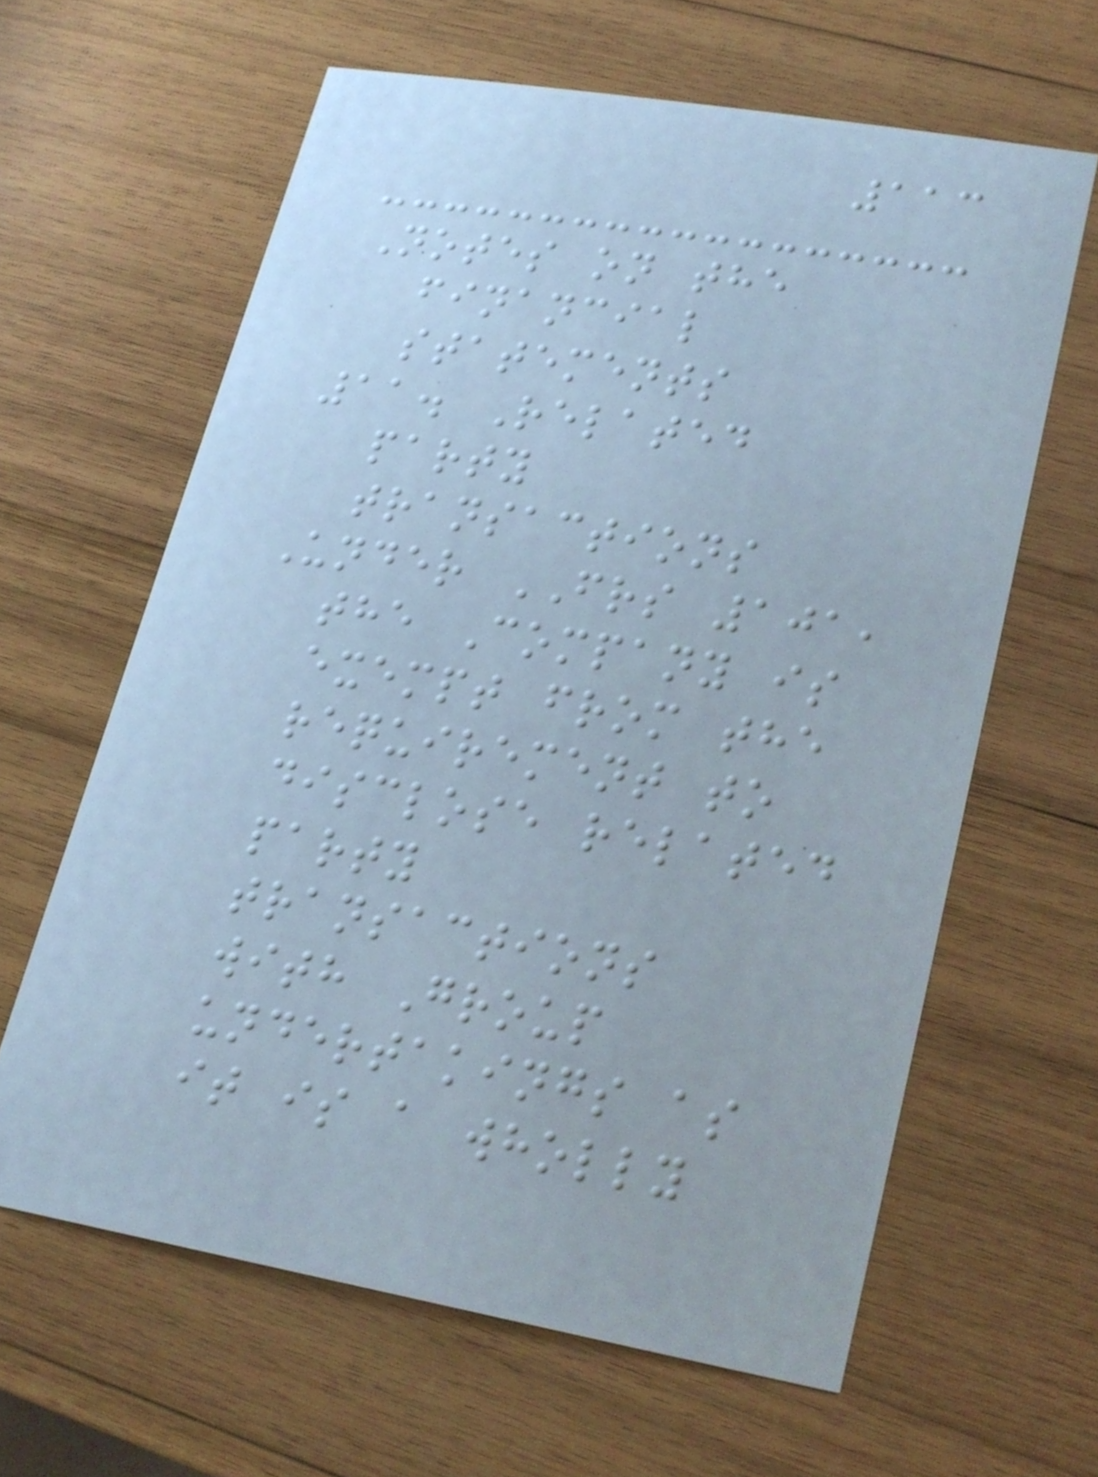113
Notes on the
financial
statements
11. Related
party
transactions
Under FRS 101,
the Company is
exempt from the
requirement to
disclose related
party
transactions
with Group
undertakings as
it is a wholly
